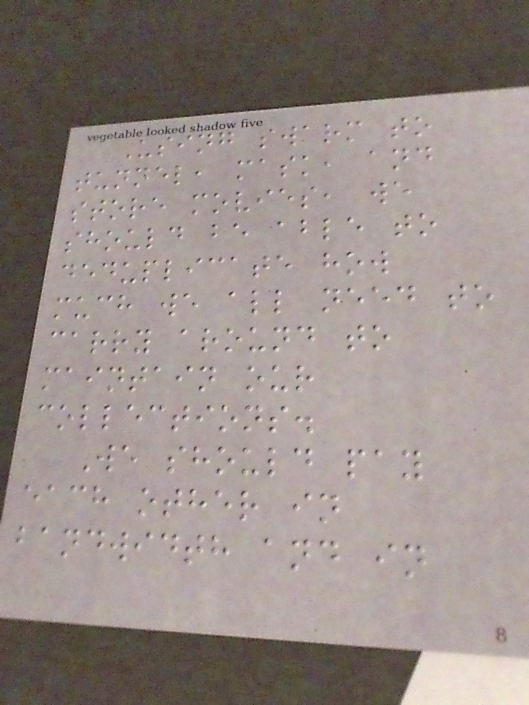Using swarm to
tunnel, mask, and
store movies, we
should be able to
deduplicate how
much we all need to
carry around to
maintain our
collections.
We should pay
each other in
bandwidth and in
